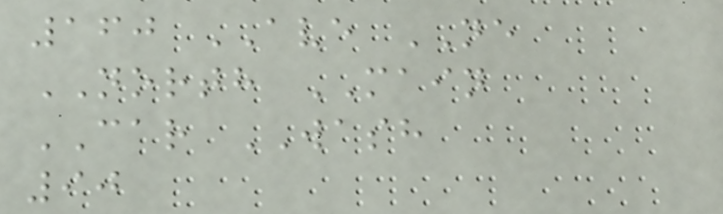160 AVE NE
NORTH MAIN
CAR WASH
90
